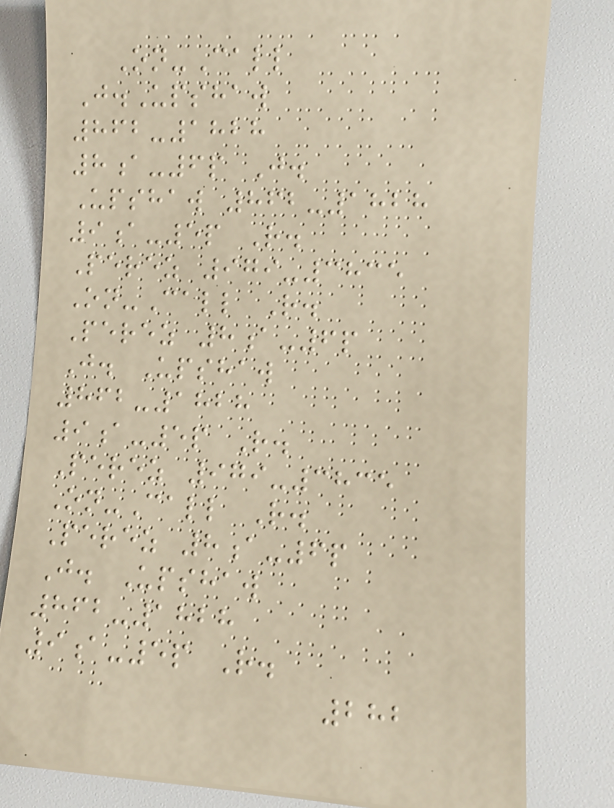On-Call
J.Upshaw
862-1828
8a-6p J.
Upshaw 862-1828
9a-5p R.
Perez 979-3835
On-Call R.
Perez 8a-6p
J. Upshaw
862-1828
9a-5p R.
Perez 979-3835
On-Call R.
Perez 8a-6p
J. Upshaw
862-1828
9a-5p R.
282
